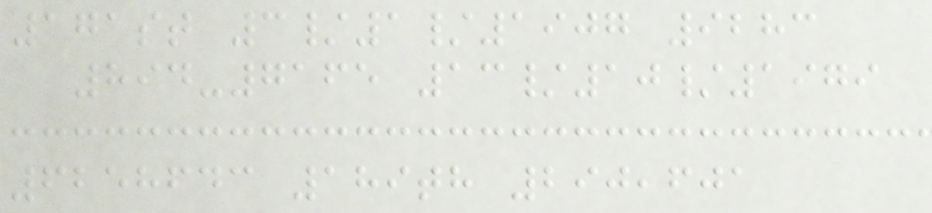171st 3/1/1907 9283
894-7165 13/10/1979
6258643 189th 290,601
